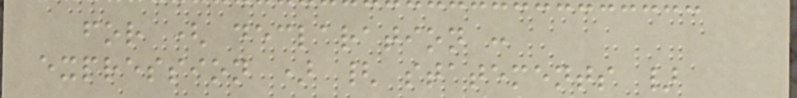for ( declaration :
expression ) { statements }
